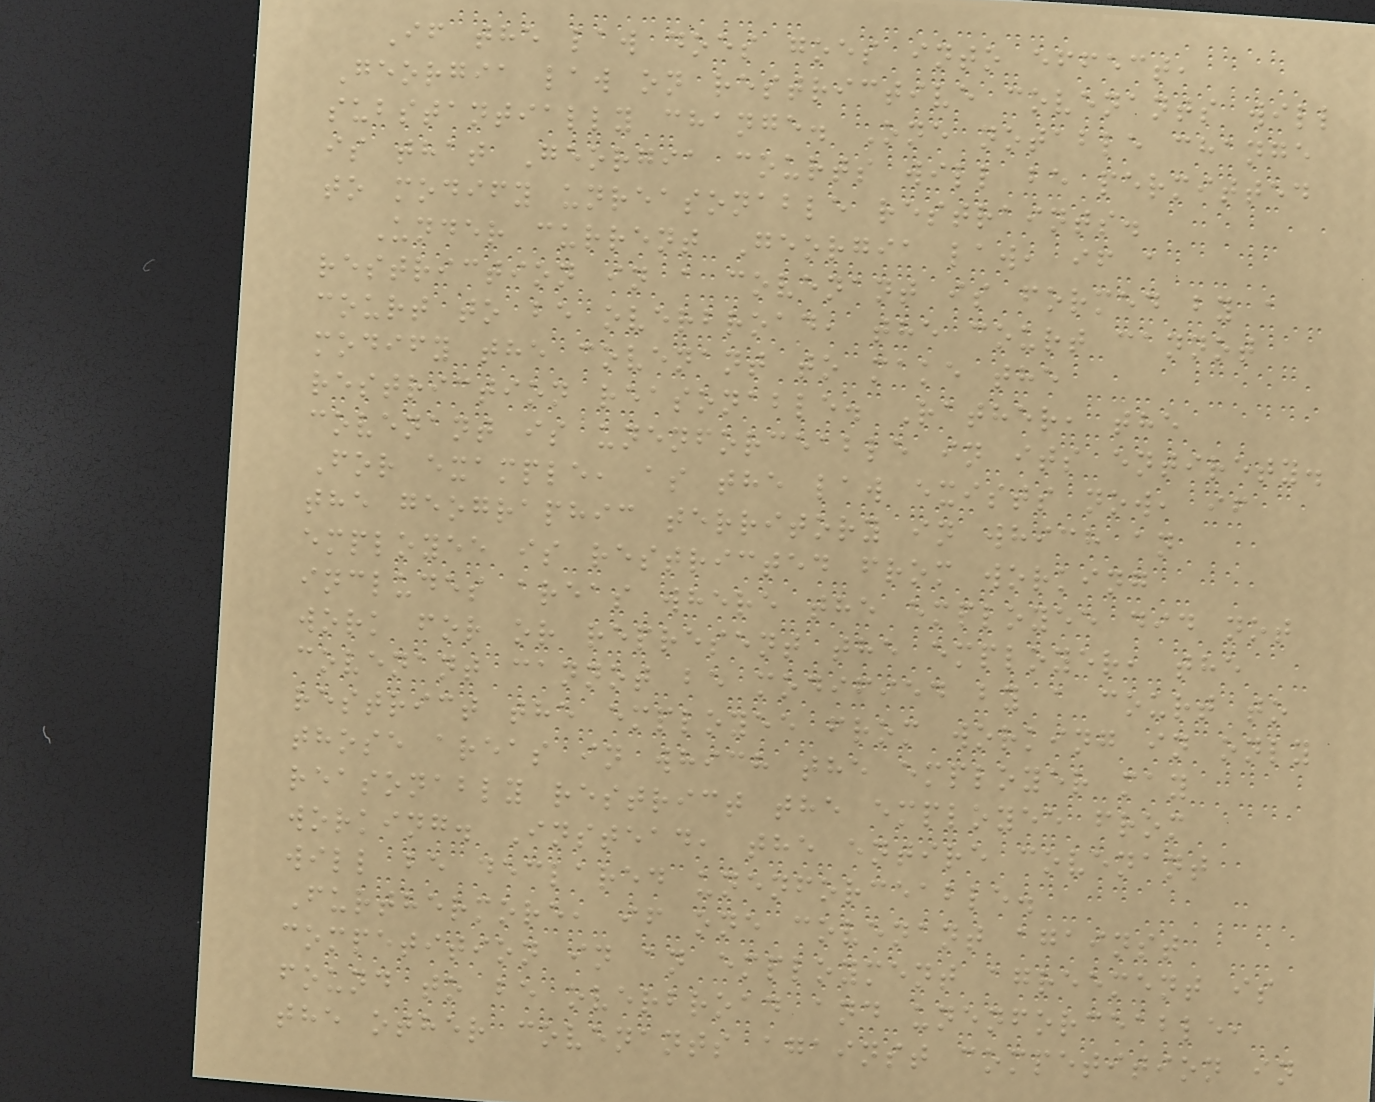If the law does goes into effect,
Georgia law on restrictive covenants will
substantially change. One notable change
is that Georgia courts will be permitted
to modify unreasonable restraints.
Under current Georgia law, if a
restriction in a covenant is formed by a
court to be overbroad, the court cannot
modify the covenant to make the
restriction reasonable. Rather, the
covenant is unenforceable in its entirety.
For example, as the law exists now, if
the geographic territory in which an
employee is restricted from working
includes areas where the employee did not
work for or represent the employer, the
covenant cannot be modified by a court to
restrict the employee from working in only
those areas in which the employer may
reasonably restrict the employee from
working. Instead, the entire covenant
will be declared unenforceable.
Furthermore, if one covenant against
competition in an employment agreement is
found to be overbroad and unenforceable,
the other covenants against competition in
